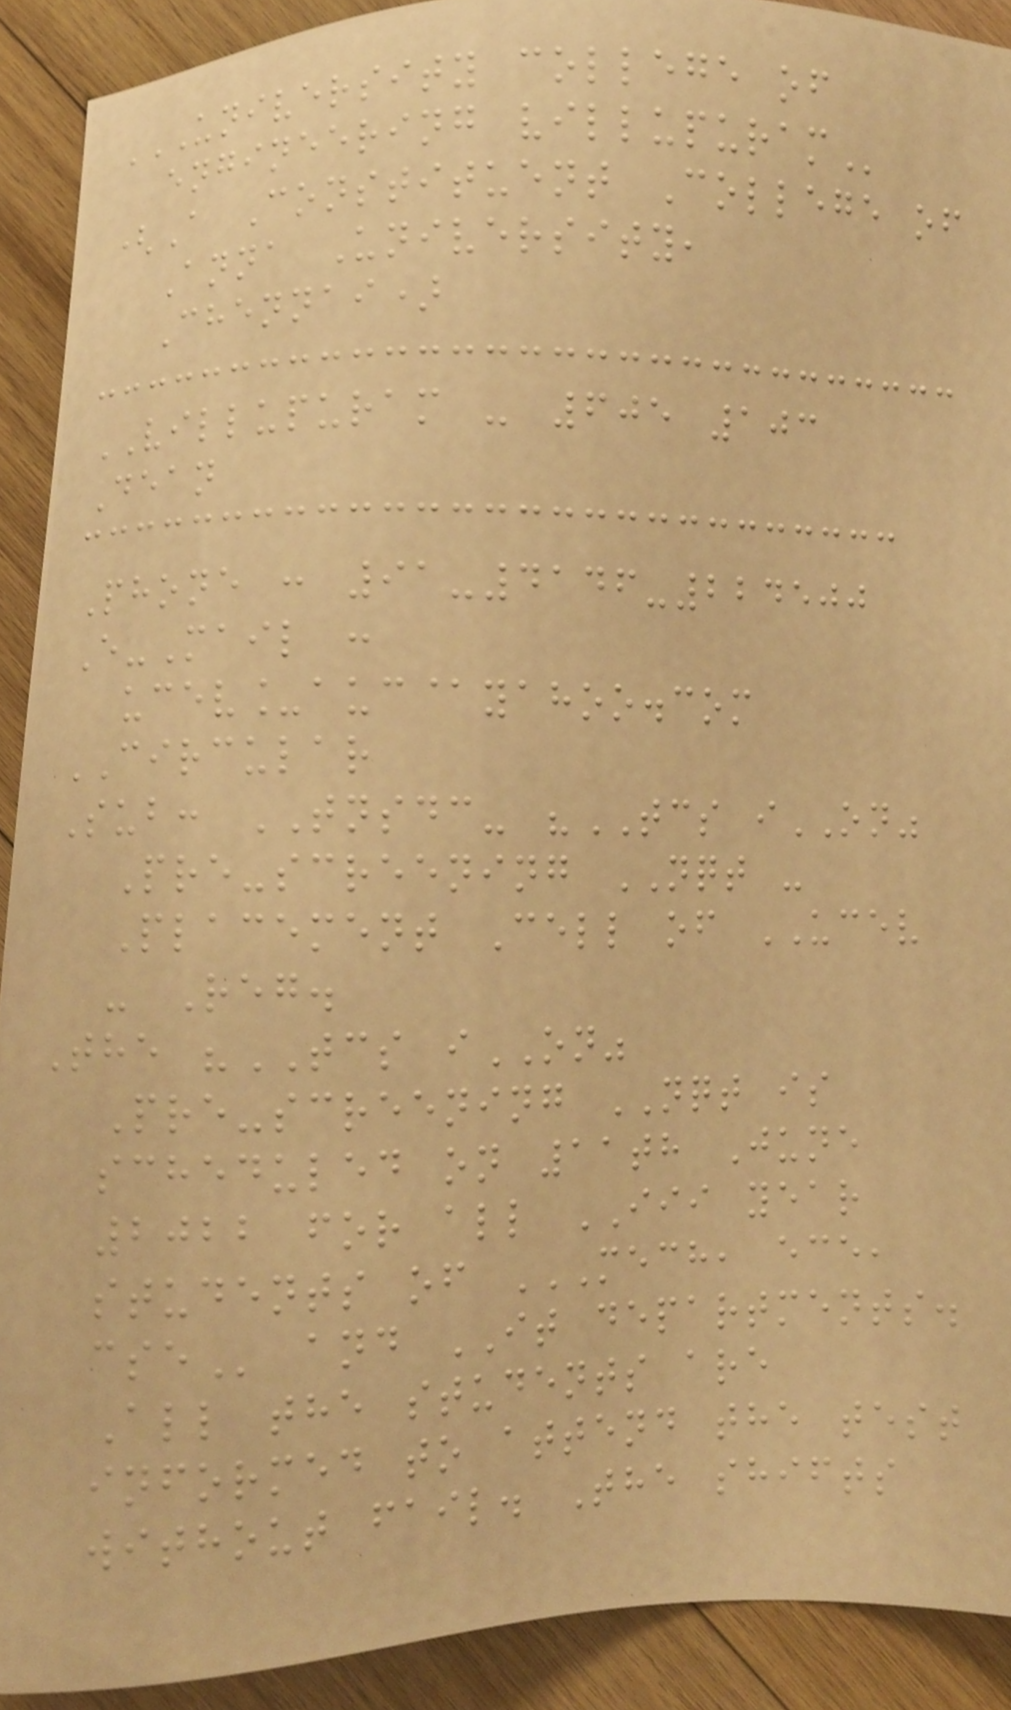UNIVERSITY COLLEGE OF
ENGINEERING VILLUPURAM
(A Constituent College of
Anna University,
Chennai)
VILLUPURAM - 605 103
Dean
Phone : 91-4146-224500
E-Mail :
ucev_auc@yahoo.com
CIRCULAR
Sub: TNSDC- "TCS iON"
Pre-screening NQT -
Placement Cell of UCEV
- Reg.
The "TCS iON"
Pre-screening NQT is
scheduled on 11th June
2022 for all III year
students of MECH, ECE,
CSE and IT departments.
All the students are
informed to attend the test
without fail. The shifts
